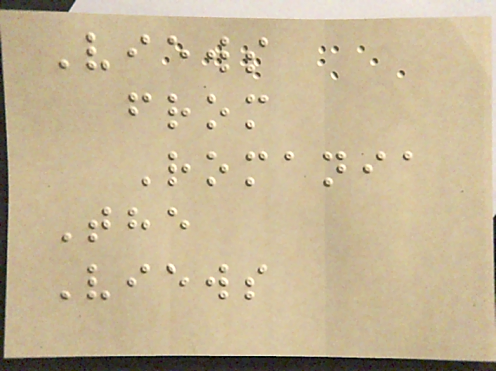Views
from
Romania
The
Views
